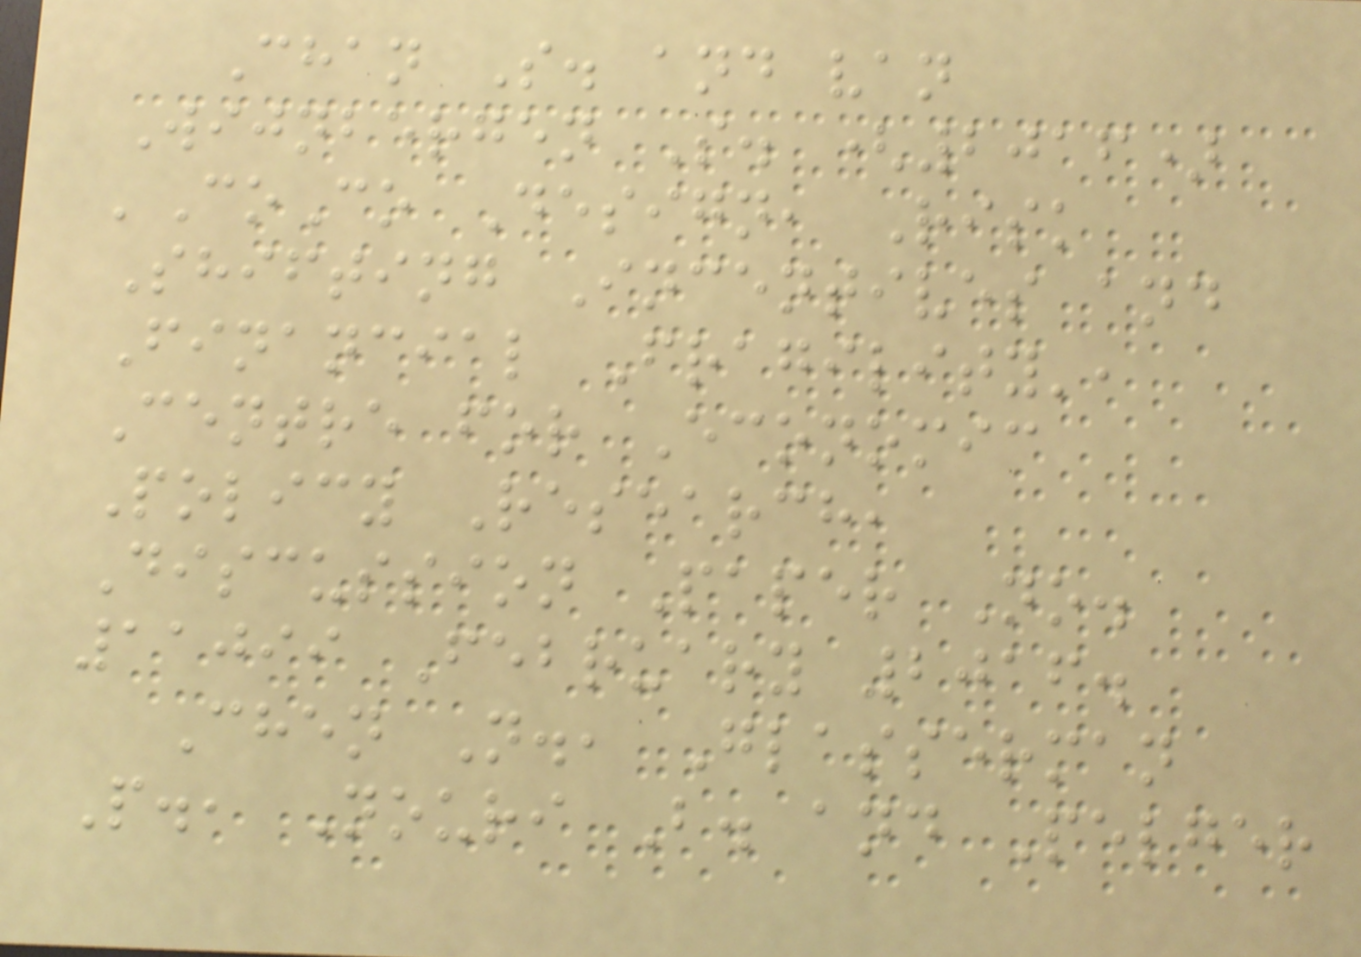Chan S. and van
Wijnbergen S. (2016)
'CoCo Design, Risk
Shifting Incentives and
Financial Fragility',
Centre for Economic
Policy Research,
Discussion Paper No.
11099 February 2016.
Chen N., Glasserman
P., Nouri B. and Pelger
